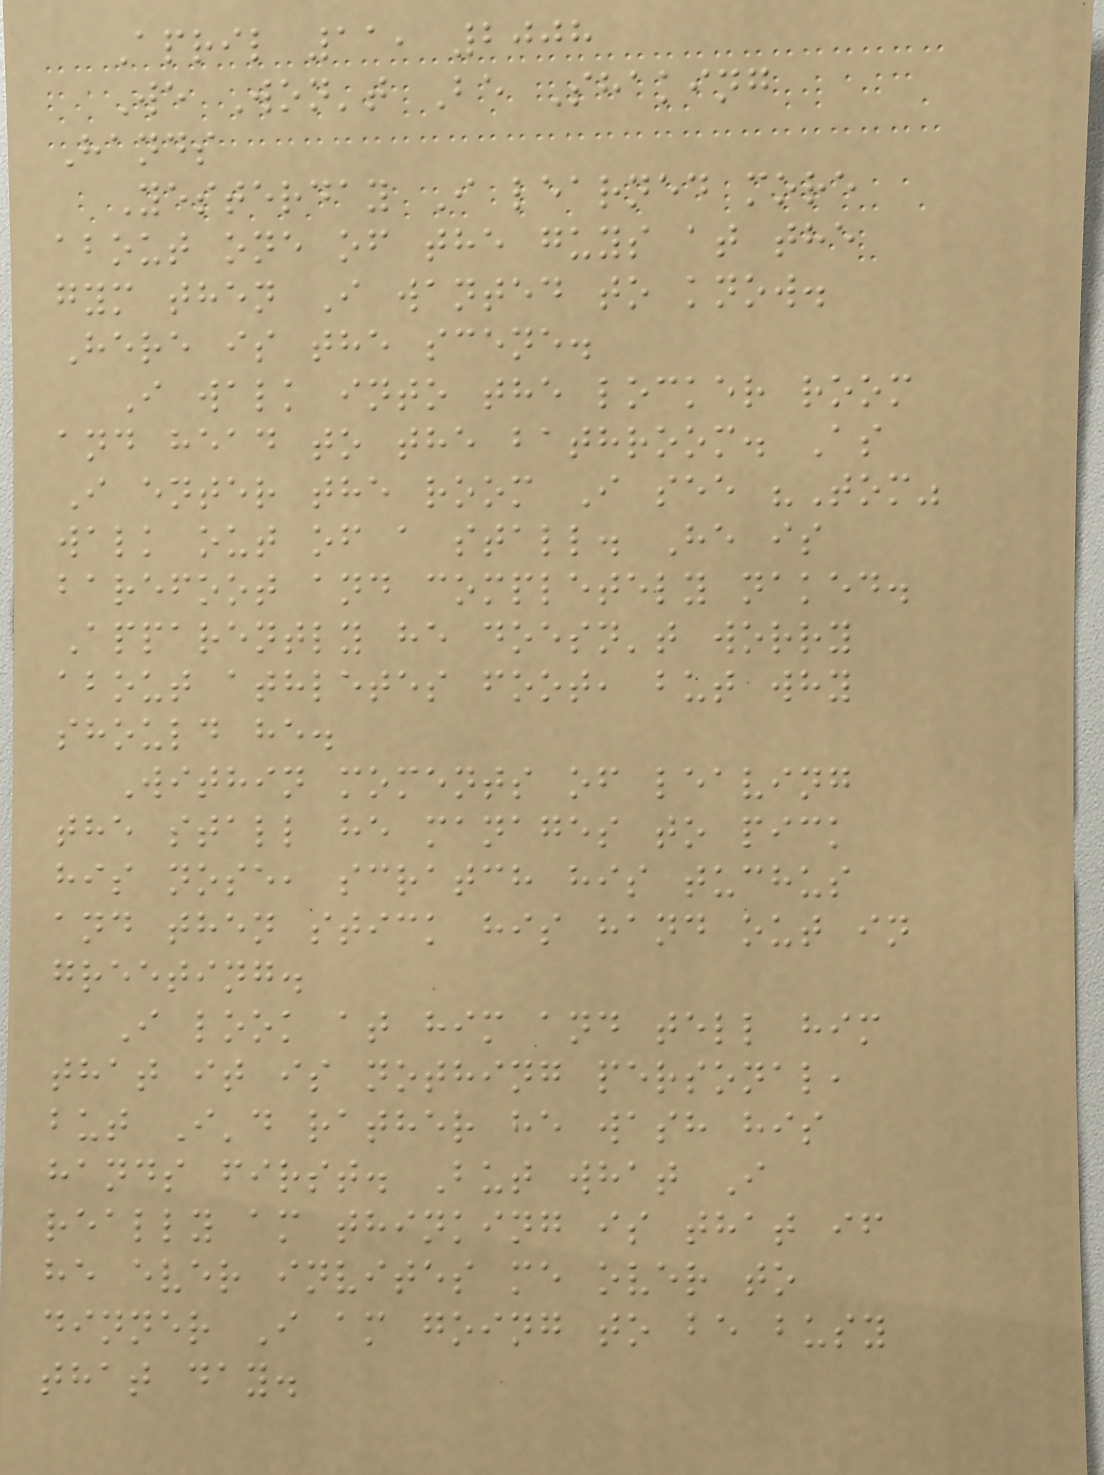April 11, 2008
We Won't Be Shaking
Hands
Yesterday I learned more
about one of the guys at the
gym then I wanted to know.
Here is the scene.
I walk into the locker room
and head to the bathroom. As
I enter the room I see "Tom"
walk out of a stall. He is
barefoot and completely naked.
Apparently he doesn't worry
about athletes foot, but why
should he.
Within moments of leaving
the stall he manages to pick
his nose, scratch his tuchus
and then stick his hand out in
greeting.
I look at him and tell him
that it is nothing personal,
but I'd rather he wash his
hands first. But what I
really am thinking is that if
he ever invites me over to
dinner I am going to be busy
that day.
